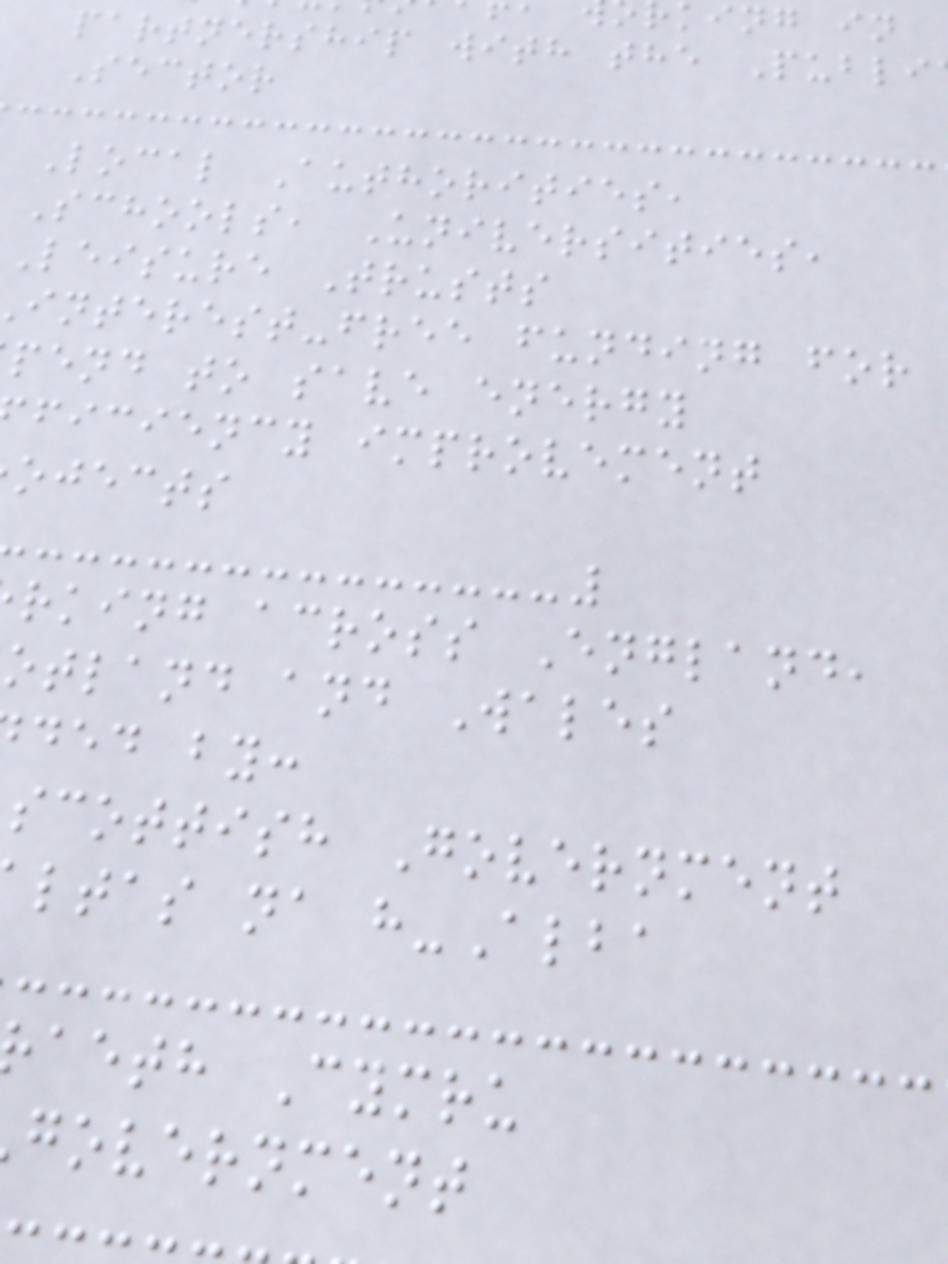king in
partnership with the Publi
Sector
Local Authorities,
Schools, Universities,
Leisure Trusts
interest-free funding for
pend to save energy
ficiency improvement
ojects
rking across England,
otland and Wales
ded by:
scottish Government
ltas na h-Alba
aeth Cymru
government
